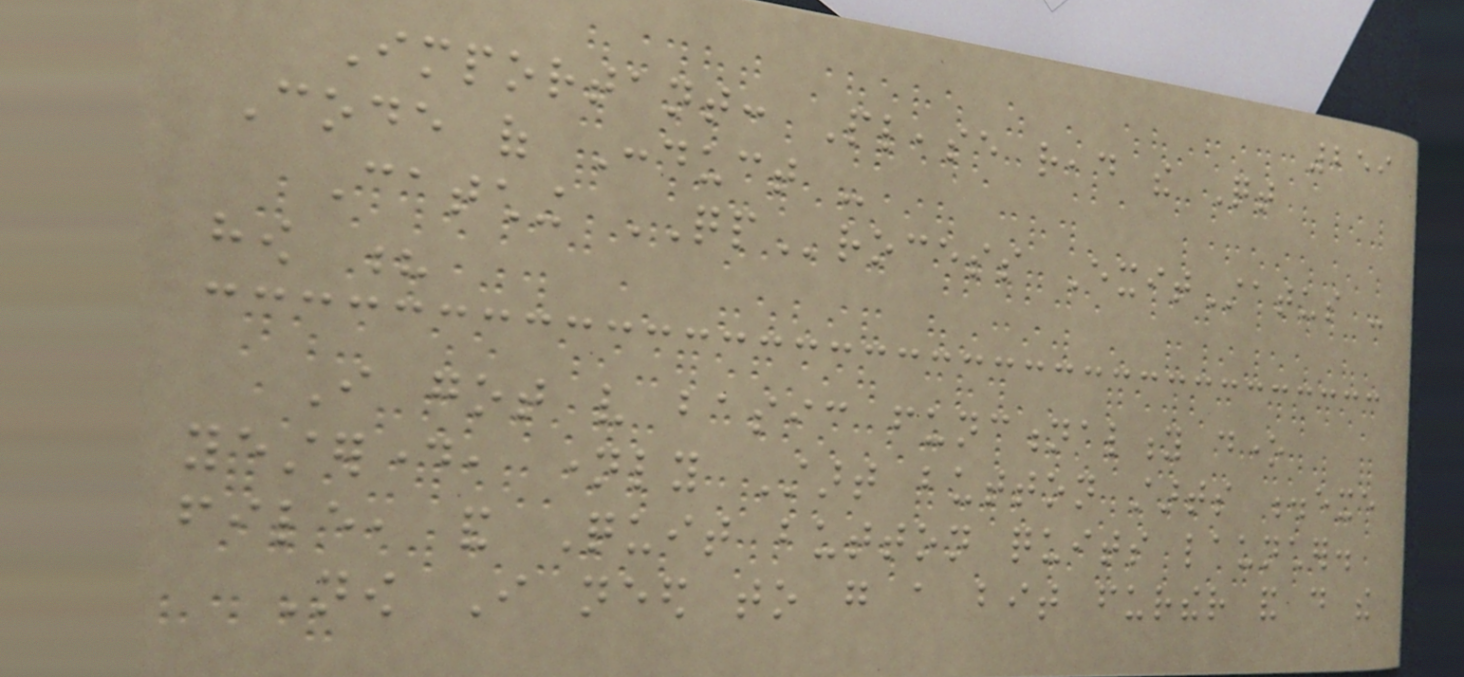259
Important: Please read the Qt
Code of Conduct -
Catching QProcess ExitStatus -
how ?
I got very basic functionality done
yesterday, namely Start button starts .exe
file, and Quit button quits launcher.
Now I need to go a bit further and do the
